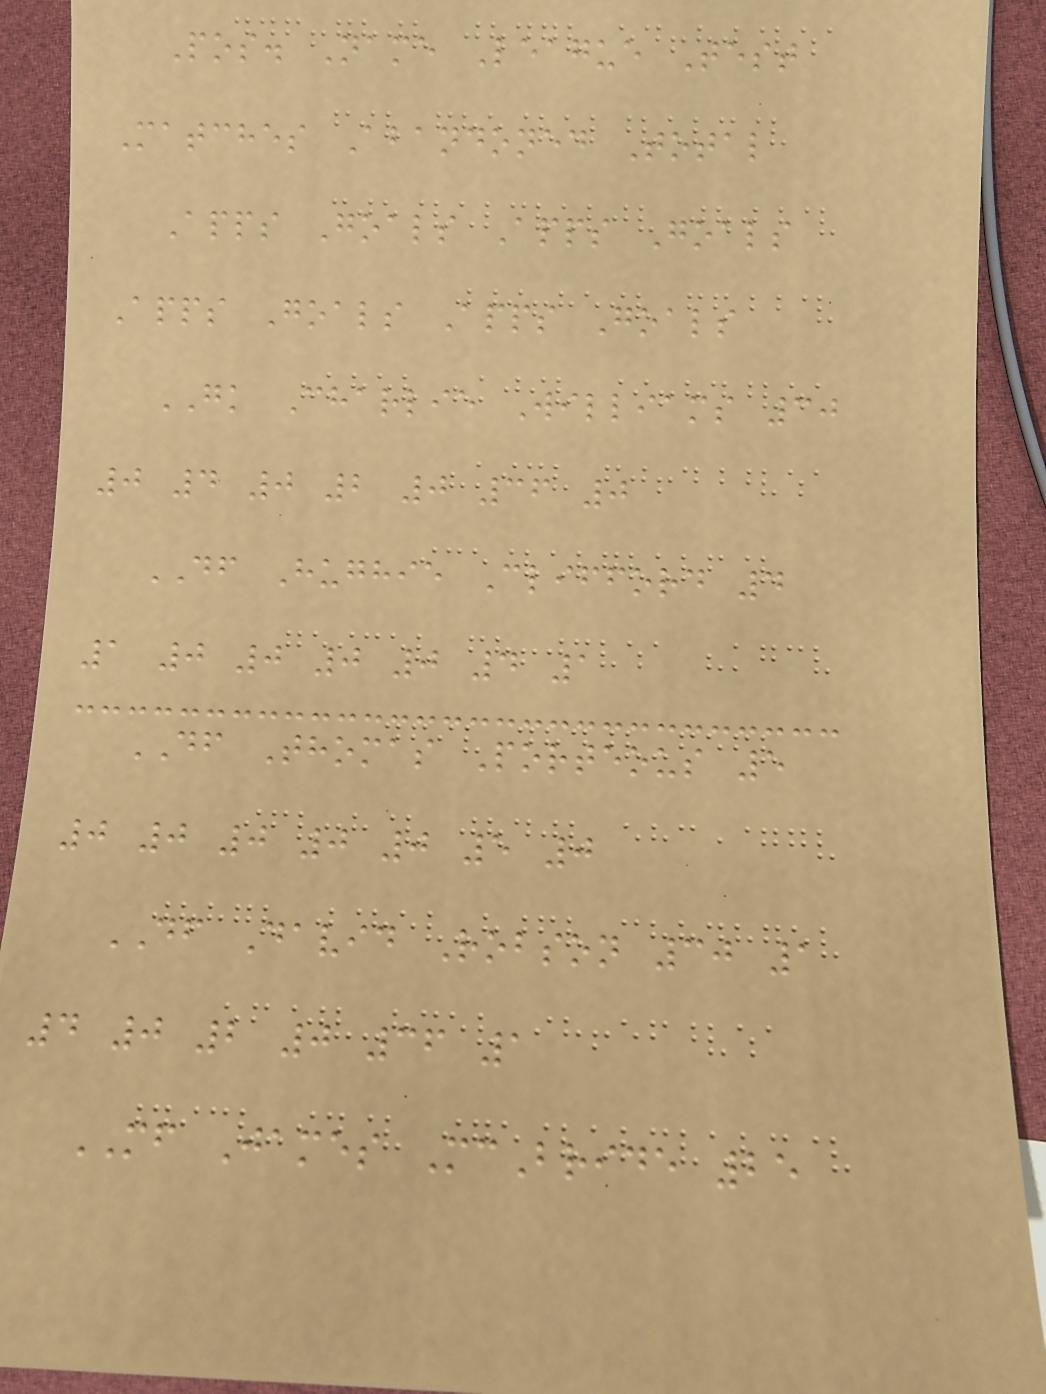Pos. Name League Test
Matches Abandoned Total
Apps Goals Apps Goals
Apps Goals Apps Goals
GK Charlie Williams 30
0 4 0 2 0 36 0
DF Hughie Clifford 4
1 0 0 0 0 4 1
DF Thomas Porteous 5
0 0 0 0 0 5 0
DF David Robson 30 1
4 0 2 0 36 1
MF James McBride 25
